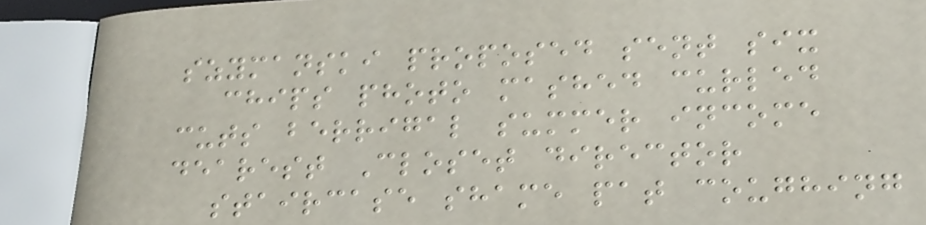szymanski proposed sent six
chips photo mashed curled
cuts berrigal summer income
dearest Closet director
staircase shame pat coughing
